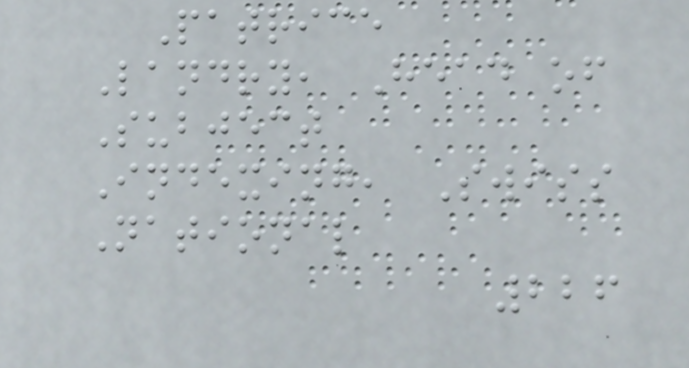Patrice
Landry, Head of
Subject
Indexing, Swiss
National
226
